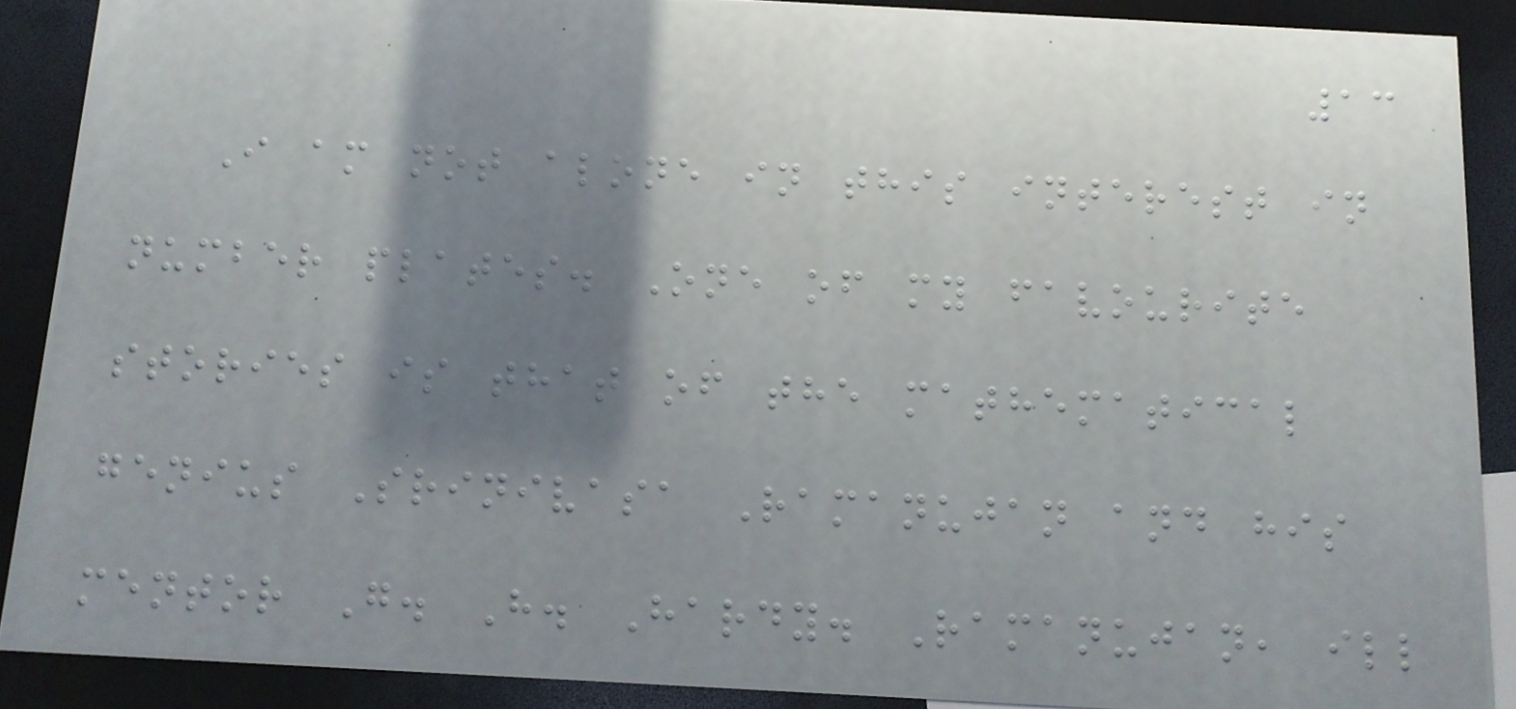13
I am not alone in this interest in
number plates. One of my favourite
stories is that of the mathematical
genius Srinivasa Ramanujan and his
mentor G. H. Hardy. Ramanujan, ill
